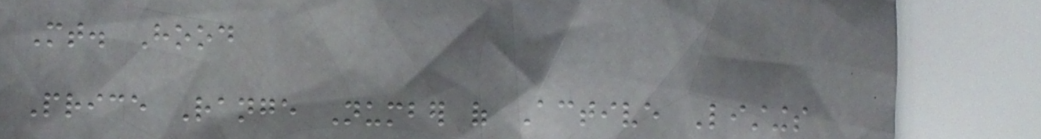Mt. Hood
Price Range Number of Active Listings
